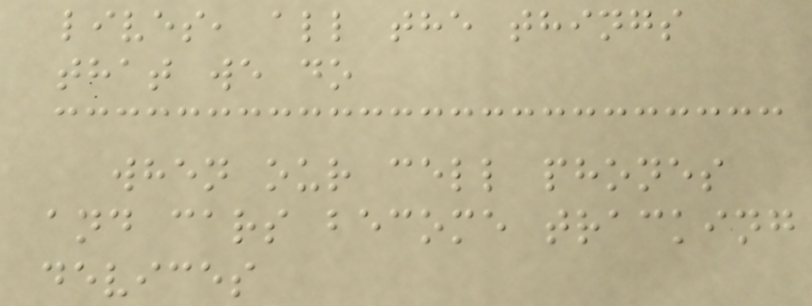lives, all the things
that we do
when our cell phones
and cars become tracking
devices
